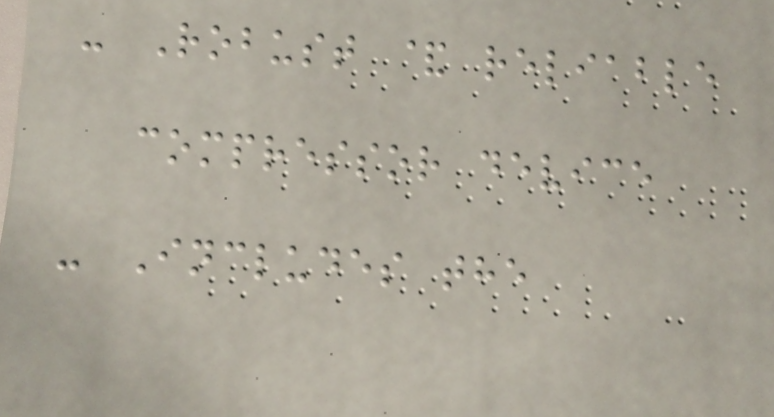- Robust & reliable
compressor device
- Includes the
